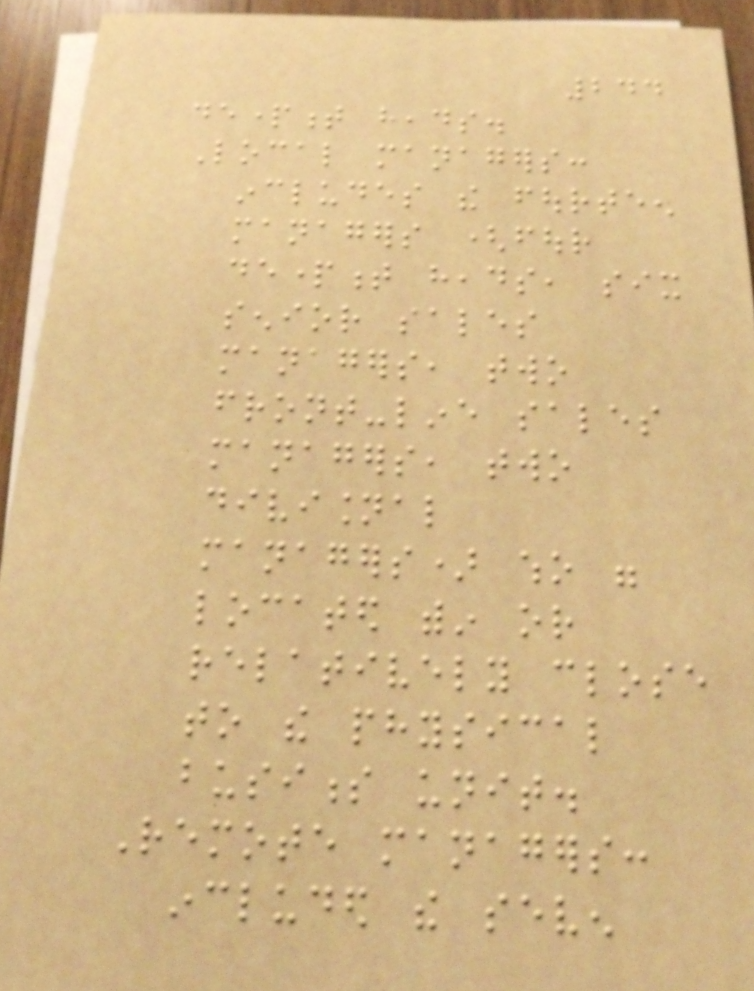244
department heads.
Local managers:
includes the fourteen
managers (four
department heads, six
senior sales
managers, two
front-line sales
managers, two
divisional
managers) who were
located within or
relatively close
to the physical
business unit.
Remote managers:
included the seven
